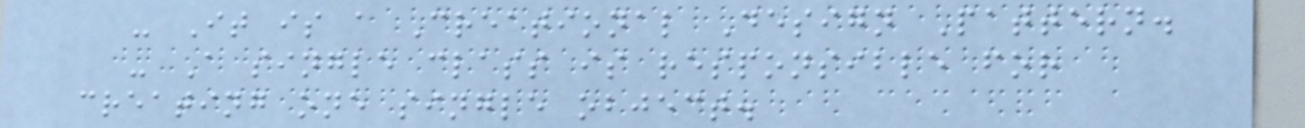- It is a Creational Design Pattern.
- A single class is responsible for
creating one single object.
